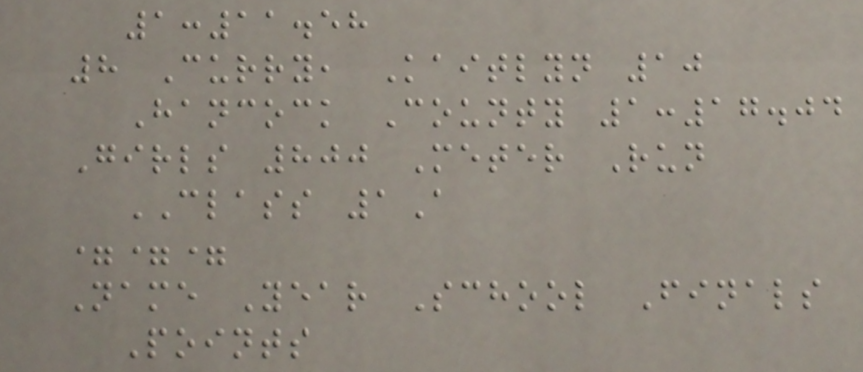1:11.58
8 Curry, Kaitlyn 10
Hancock County 1:17.04
Girls 800 Meter Run
CLASS 1A
===
Name Year School Finals
Points
